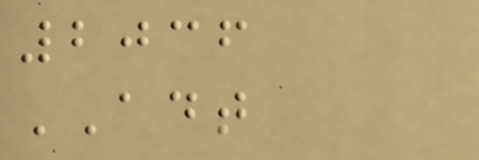2036
ADT
